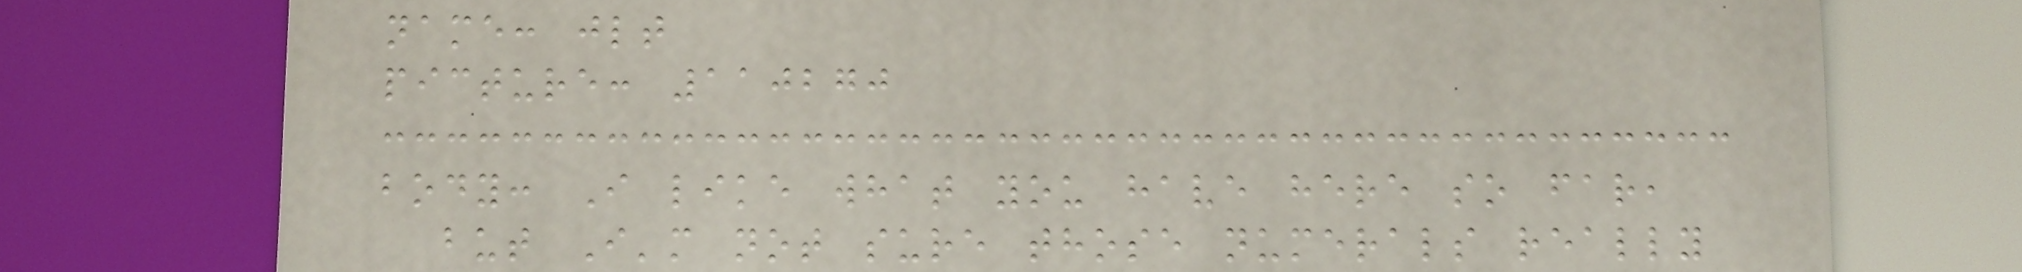name: jlt
picture: 110270
body: I like what you have here so far,
but I'm not sure those numerals really
